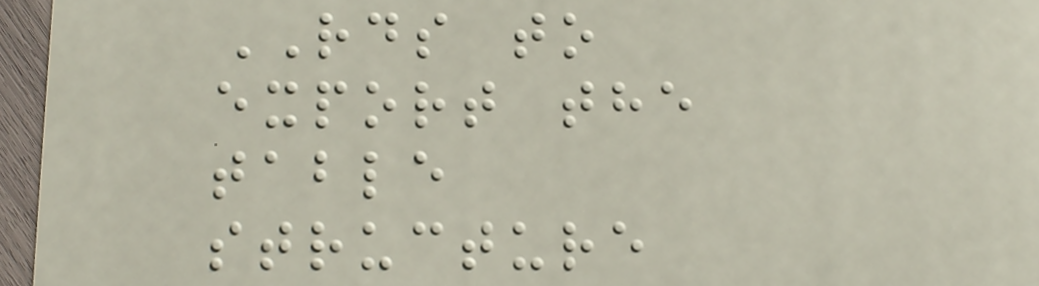RDS to
export the
table
structure
